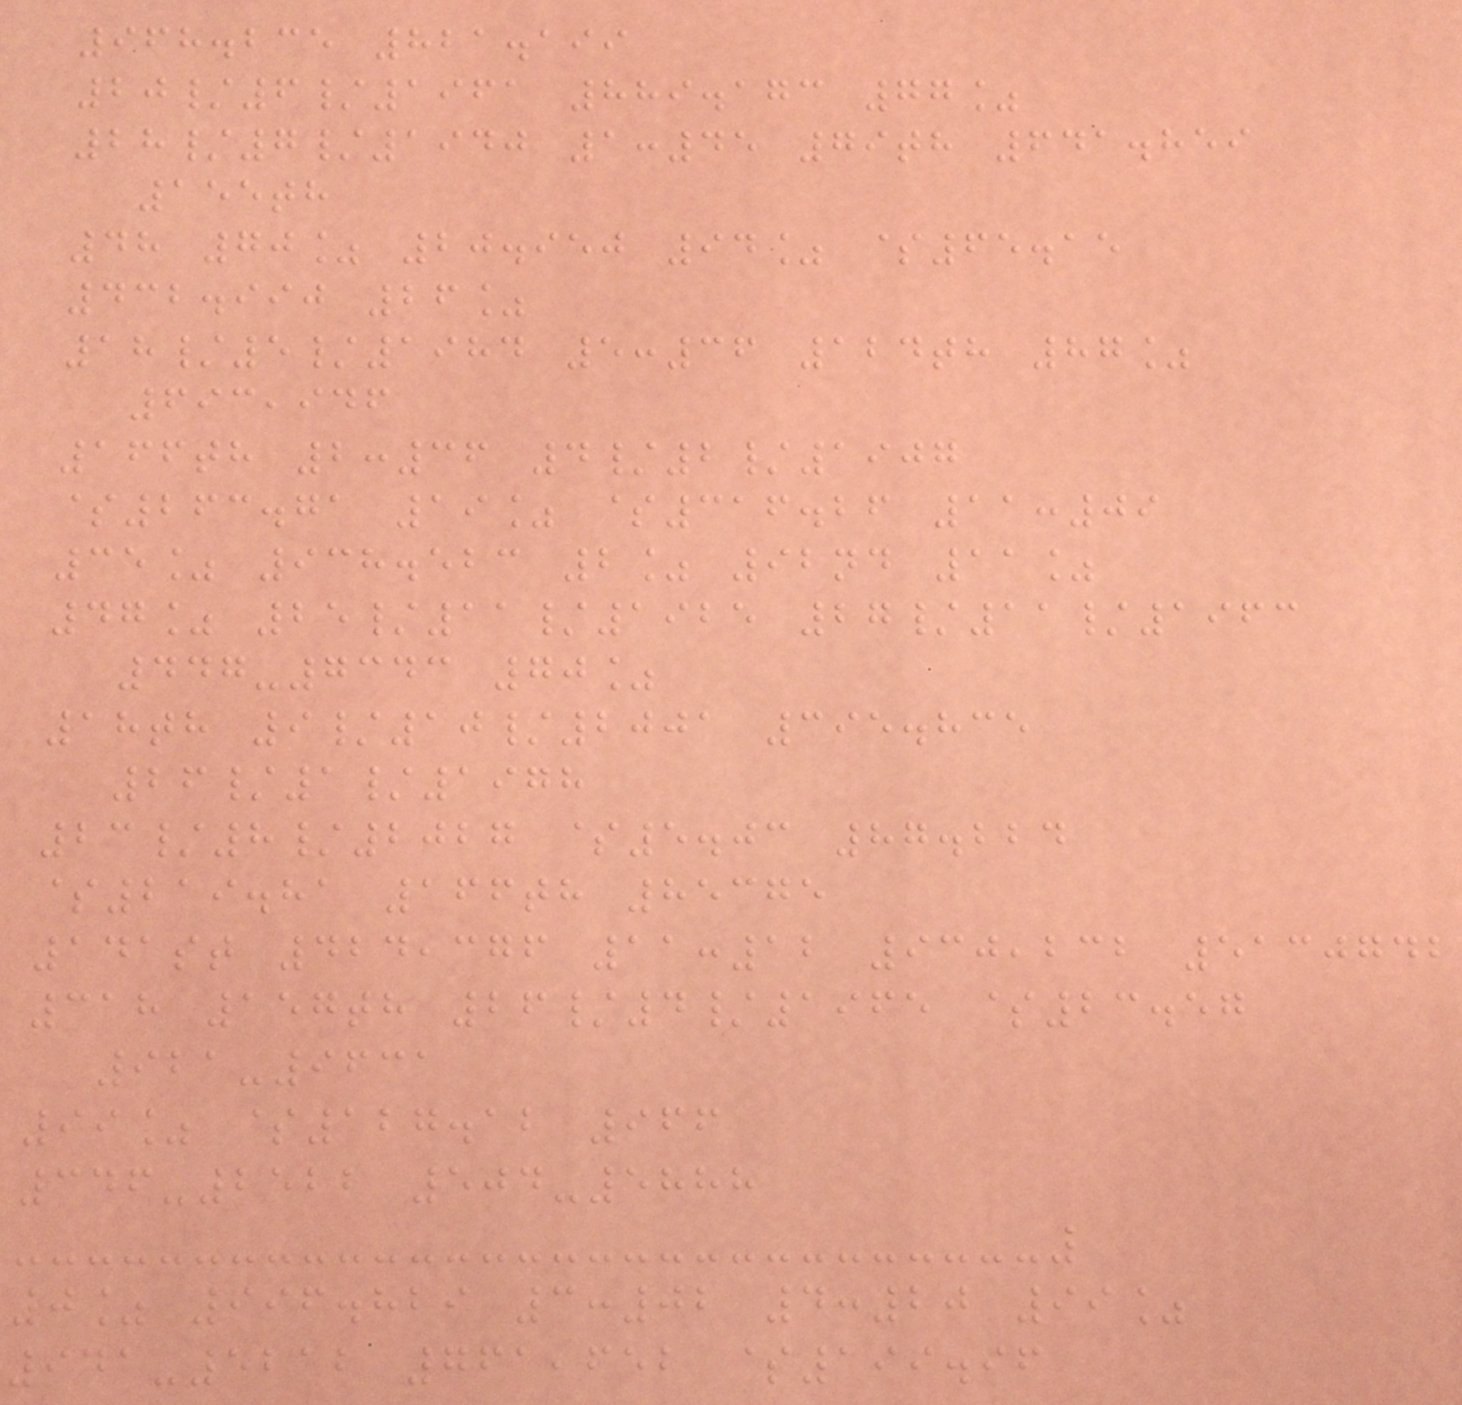968.235 821.199
20/6/1961 889.173 77%
28/7/1940 1:45 79th 641.859
155th
48 70% 20.950 94% $65.15
432.990 26%
18/5/1984 5:36 124th 87%
693,946
166th 2:36 4/2/1907
$263.71 19% $316.26 11:09
35% 938.523 2% 92nd 11%
47% 25/11/1925 27/11/1963
447-7343 70%
18th 9/10/2001 395.835
26/1/1978
23/8/2027 $5.03 87.224
$219.81 166th 85375
141st 424,376 11:12 930,232 5130742
318 157th 26/4/1965 $23.57
921-9631
99% $127.12 966
346-2522 504-5888
0% 996.829 3:02 4:20 99%
941-5212 761,652 $199.96
